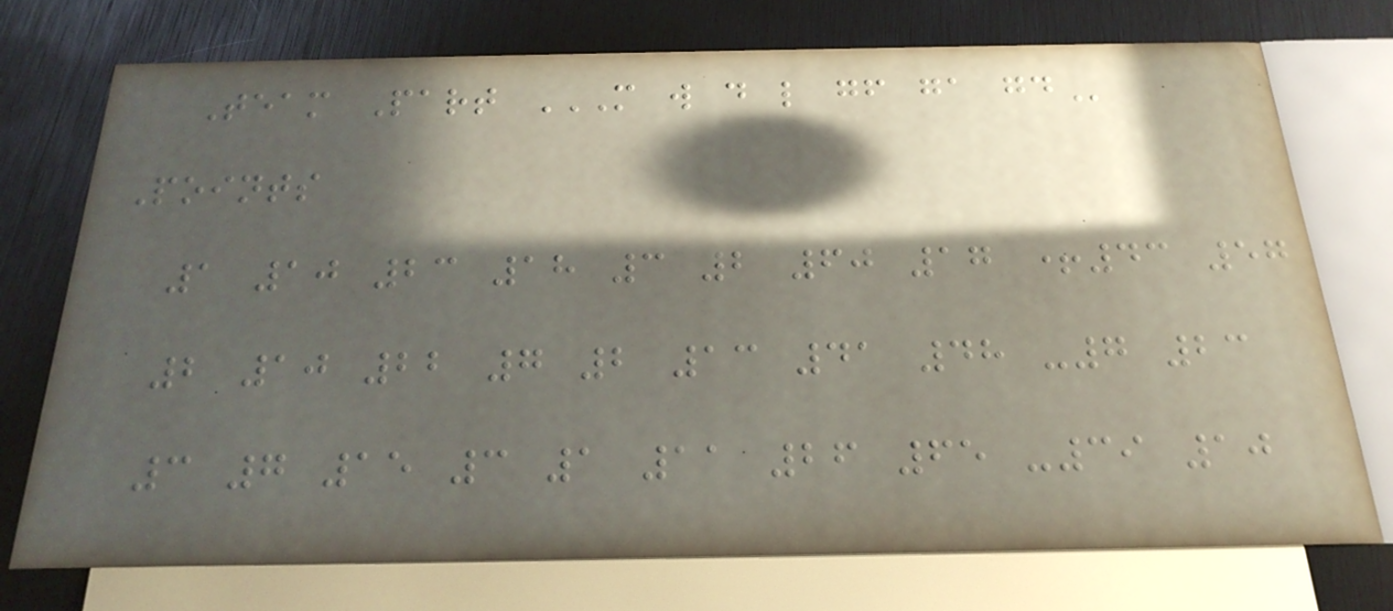Team Part M W D L GF GA GD
Points
1 10 23 18 3 2 60 17 +43 57
2 10 22 7 2 13 41 48 -7 23
3 7 15 3 1 11 26 65 -39 10
